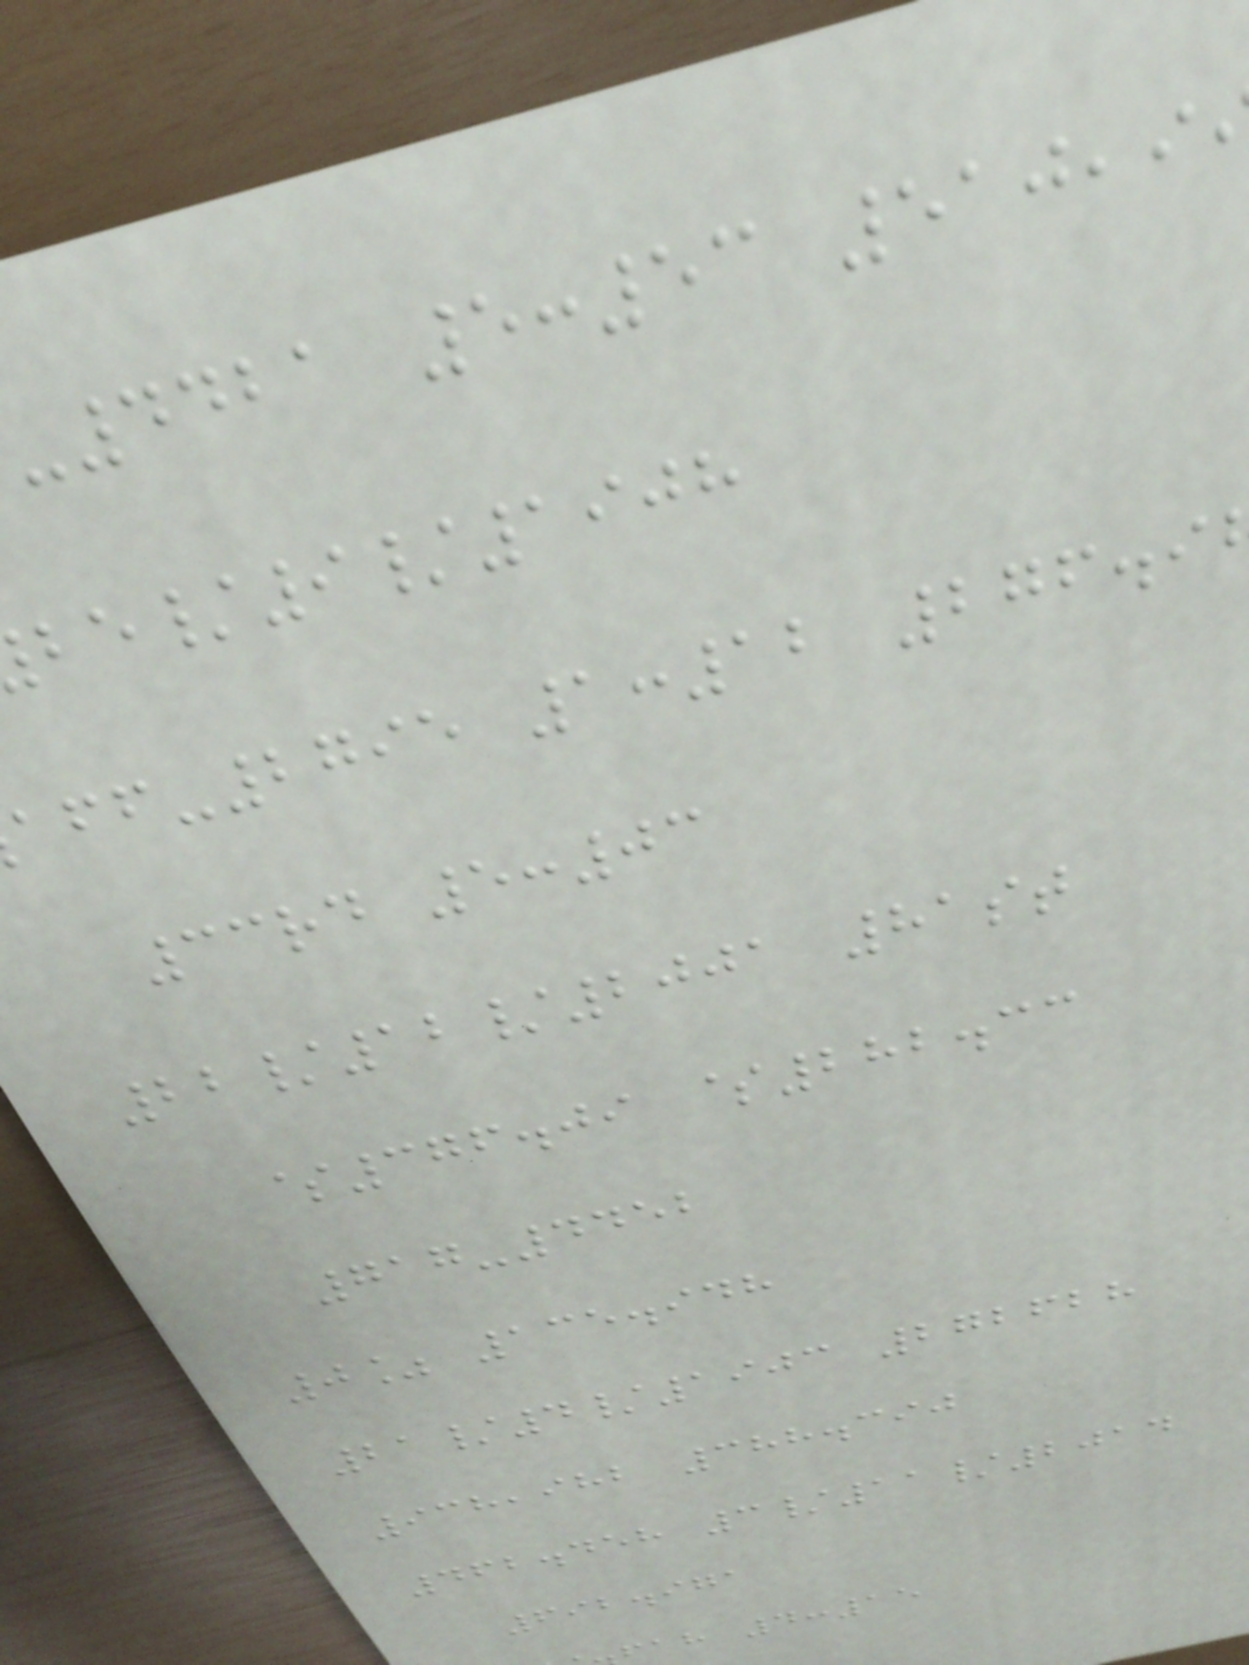-4421 5:53 510,9
/9/1908
-2795 1:12 276.9
33rd 5:03
22/12/2001 81st
$376.09 $282.33
717-4452
0% 135.948
21/4/1903 272628
938,982 388.390
462.458 3/11/2014
692.971
ah 4:15
